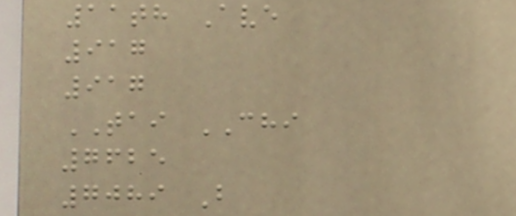11th Ave
917
917
TAI CHI
7625
7089 B
